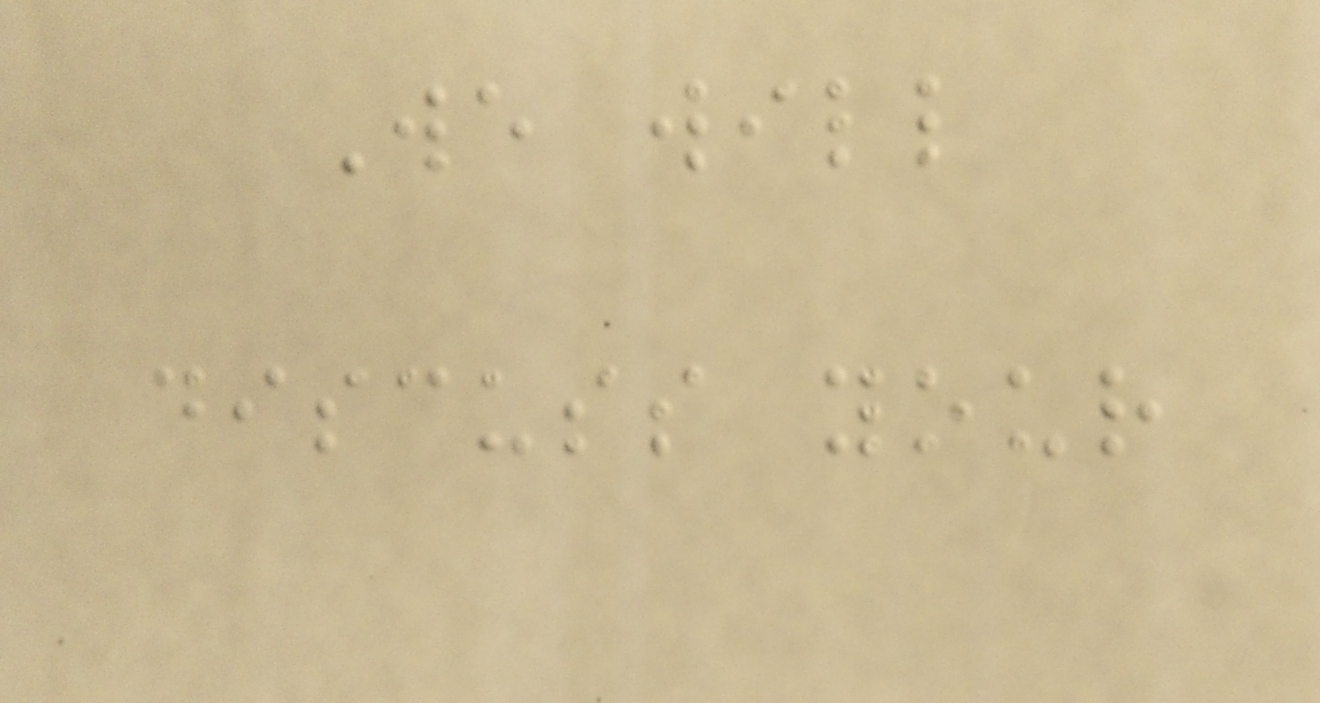We will
discuss your
